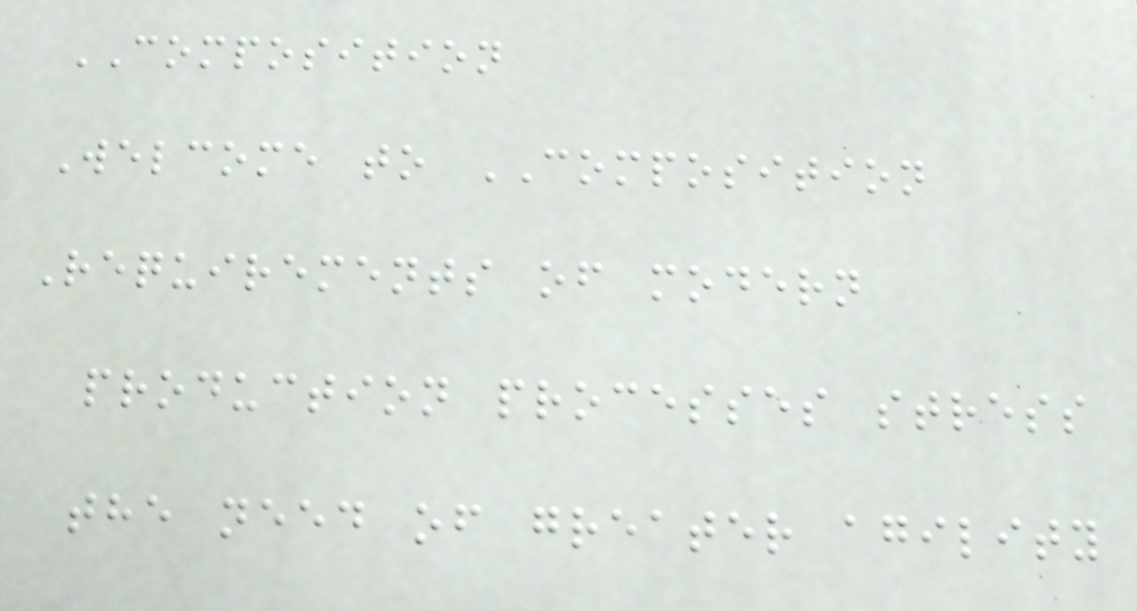COMPOSITION
Welcome to COMPOSITION
Requirements of modern
production processes stress
the need of greater agility
